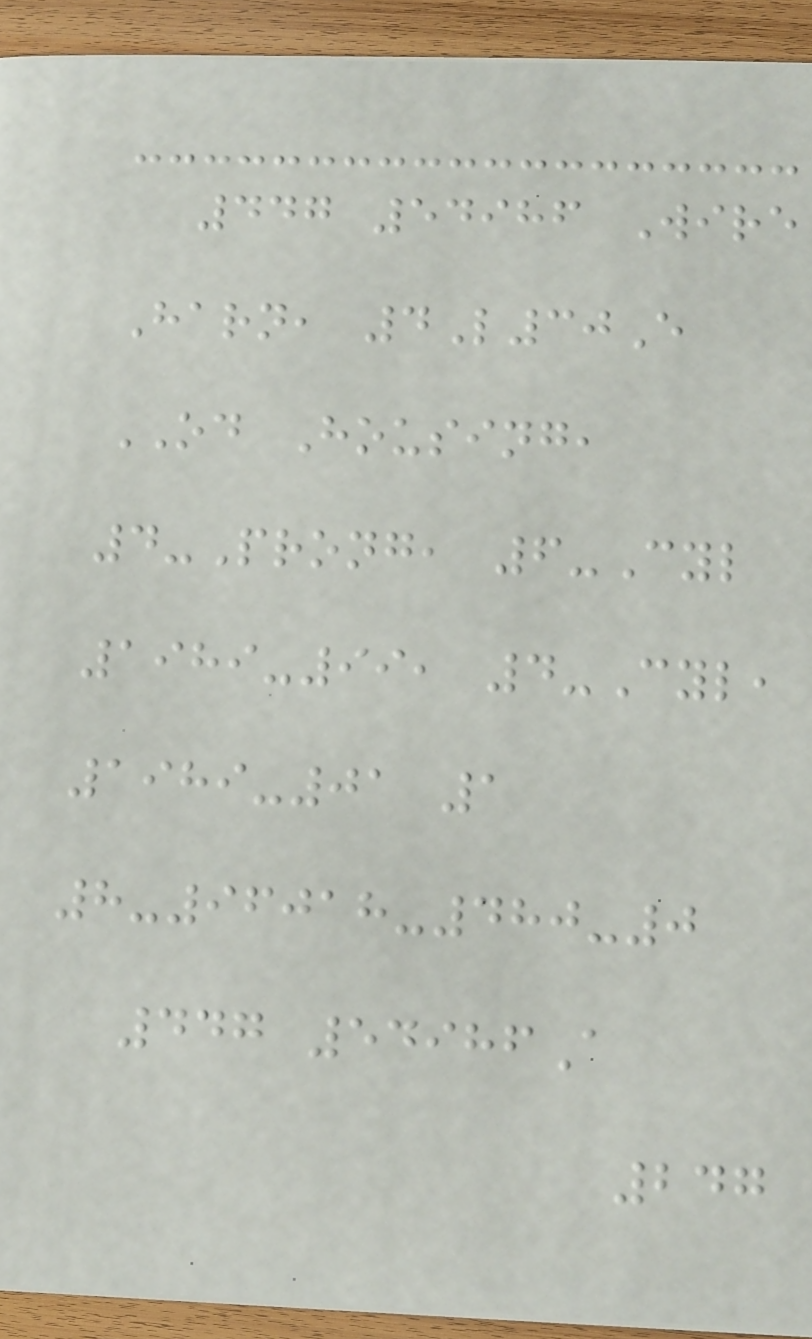447 54986 Wire
Harn, 4L30E
OD Housing,
4-Prong, 6-Cyl
1989-99, 4-Cyl,
1989-01 1
8-96018-480-0
447 54986A
247
